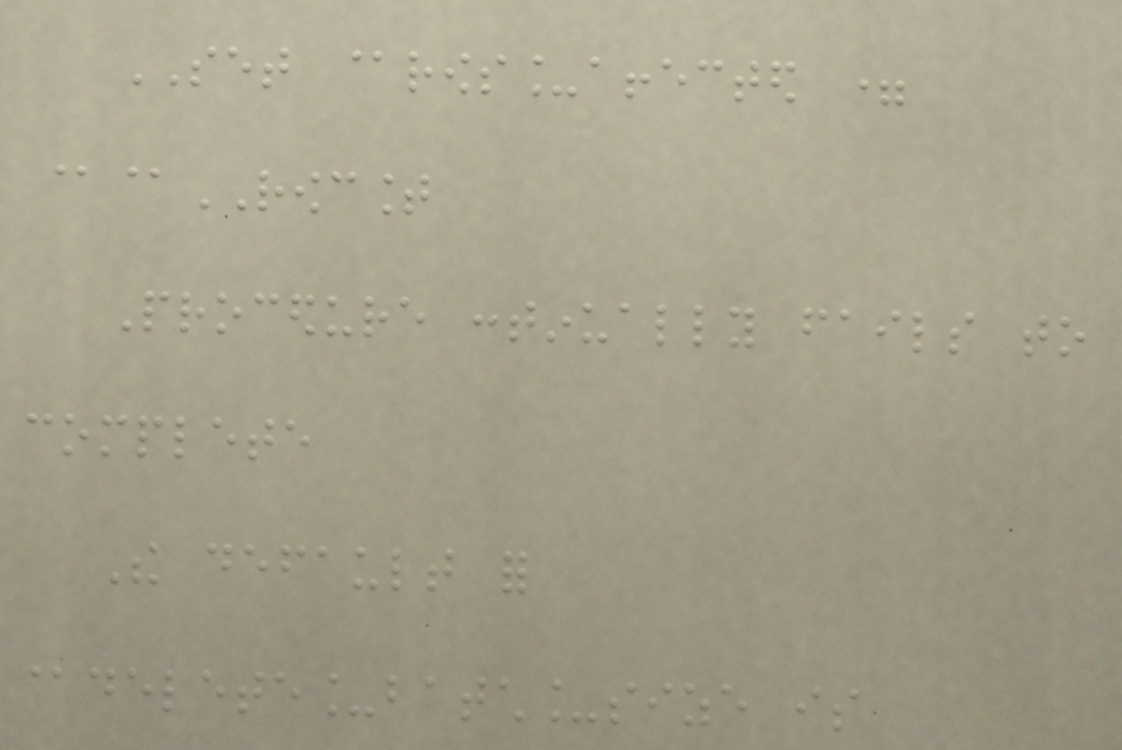SET @rows_affected =
@@ROWCOUNT
Procedure continually fails to
complete
The default for
@delete_batch_size is
